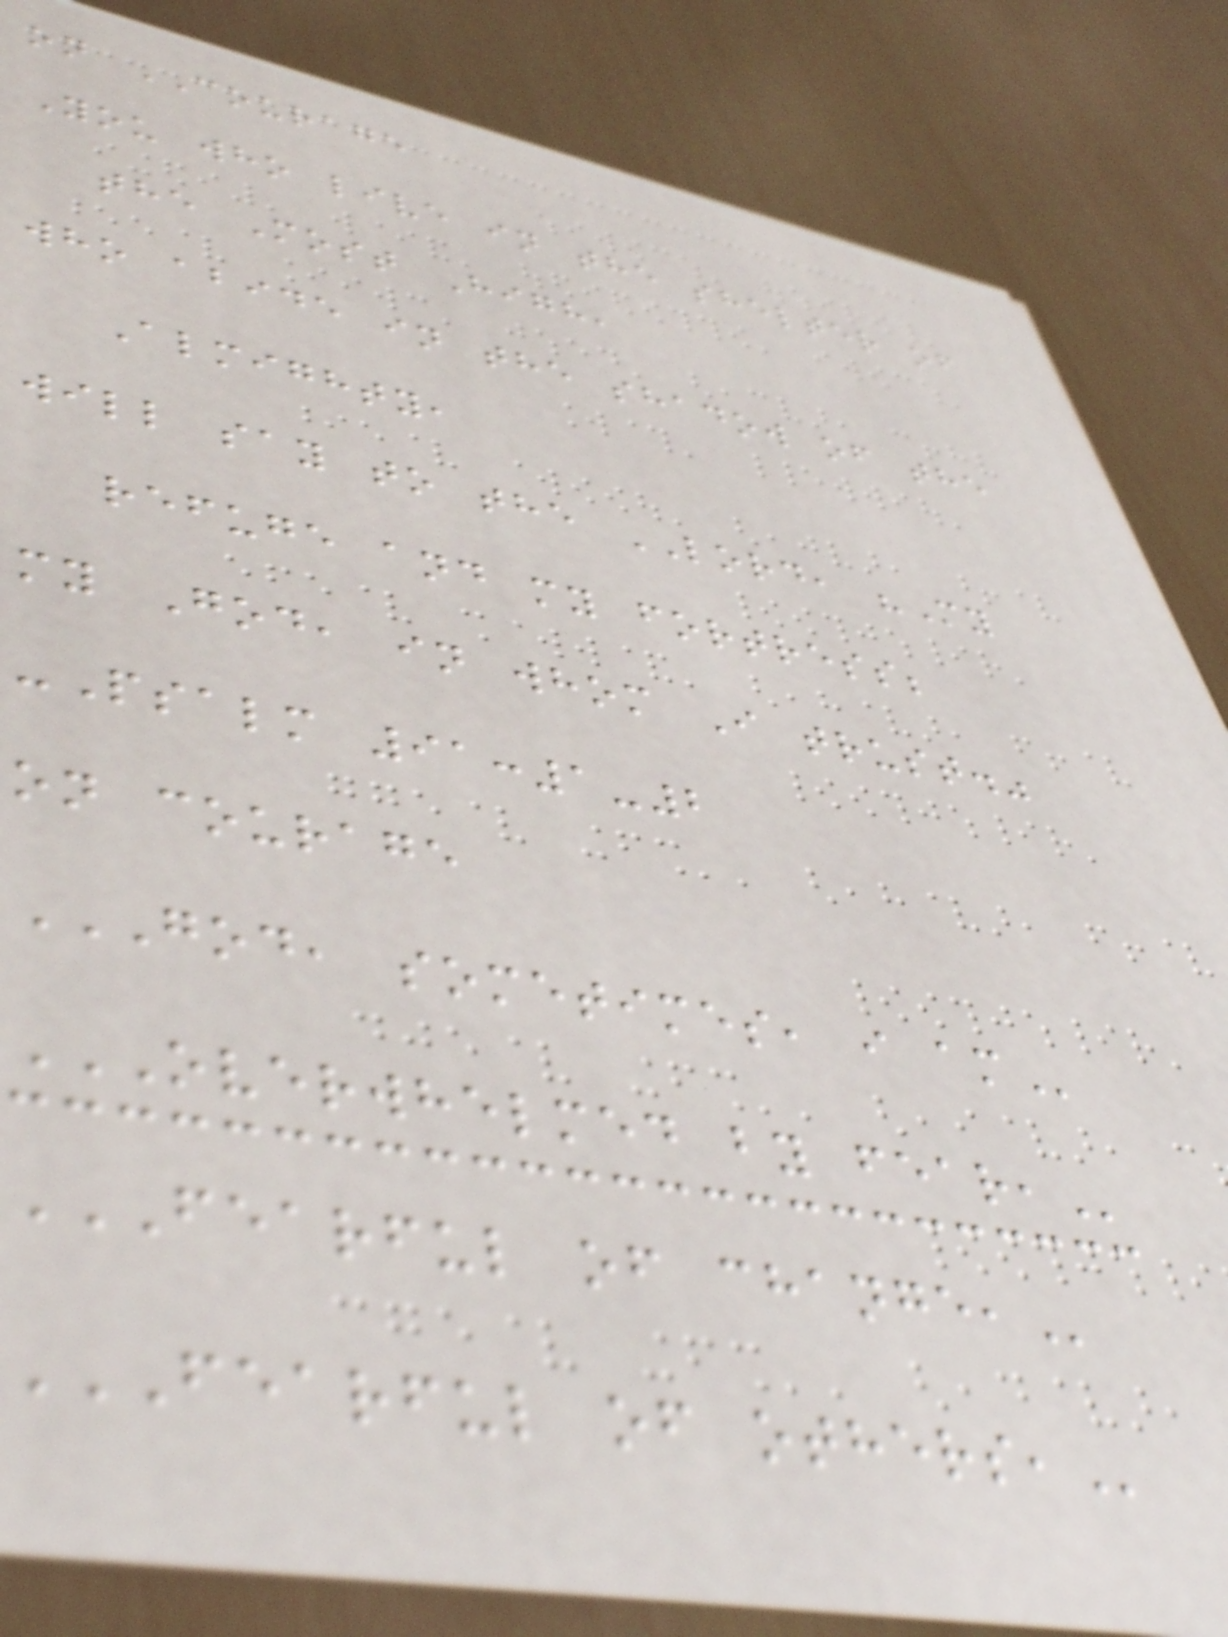on COURAGE
You who live in the shelter of
the Most High,
who abide in the shadow of the
Almighty,
will say to the LORD, "My
refuge and my fortress;
my God, in whom I trust."
-Psalm 91:1-2
on courage
GOD, SOMETIMES, I AM
OVERWHELMED BY FEAR,
FEARFUL OF CHANGE,
FEARFUL OF OTHERS,
